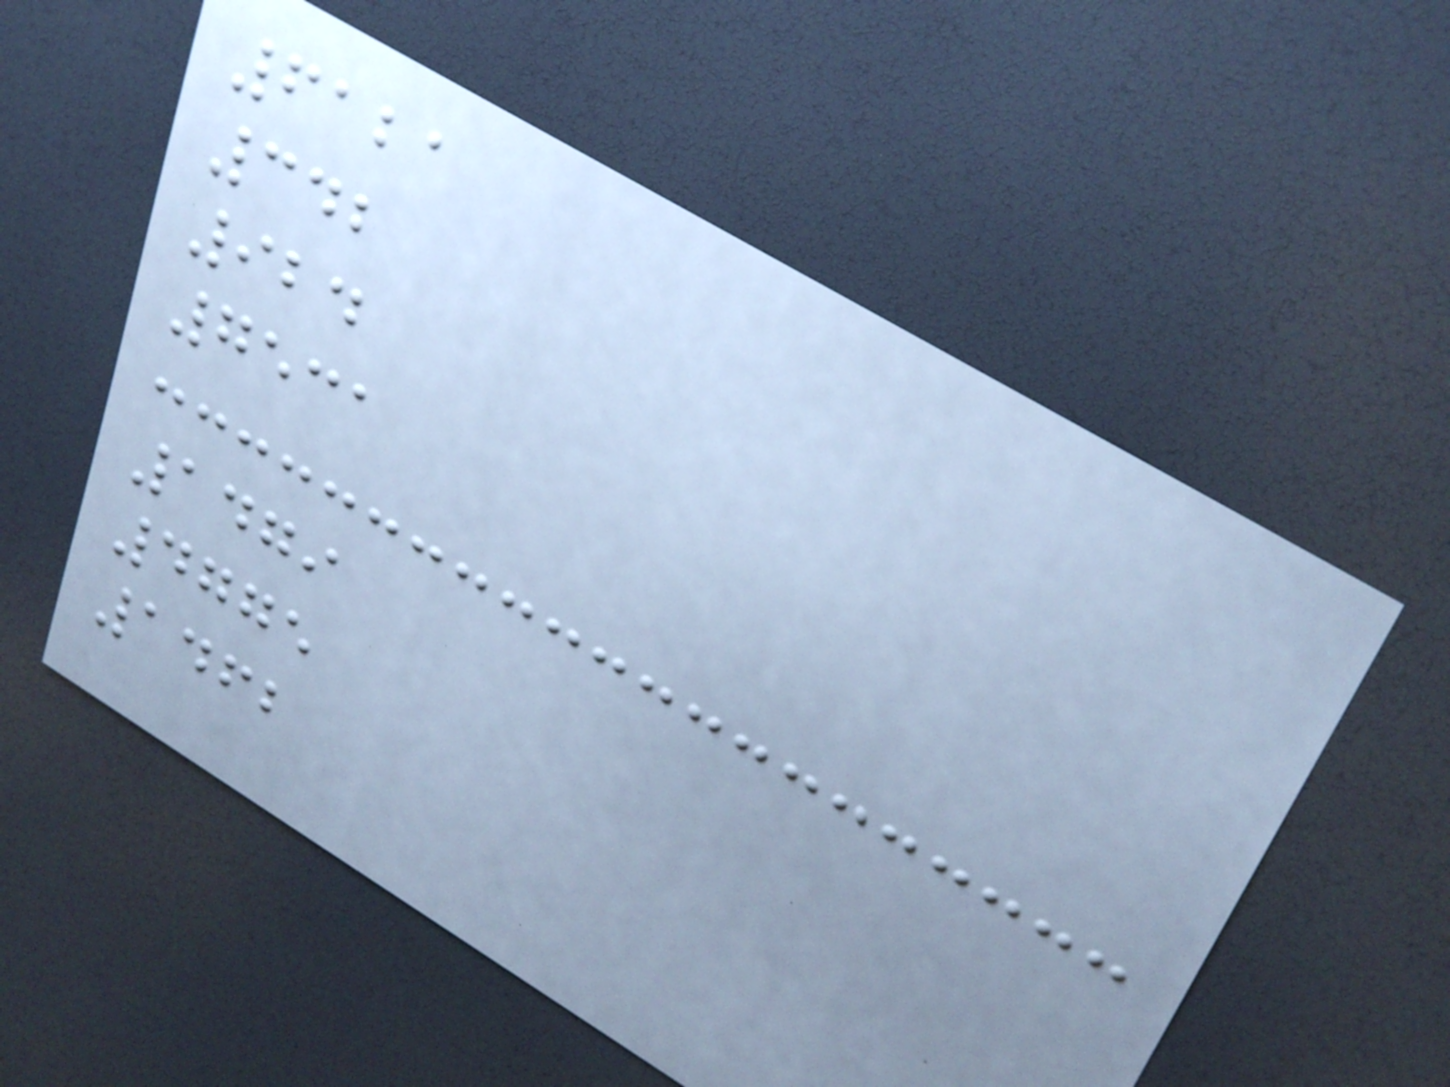6121
342
924
7531
1479
4775
1462
